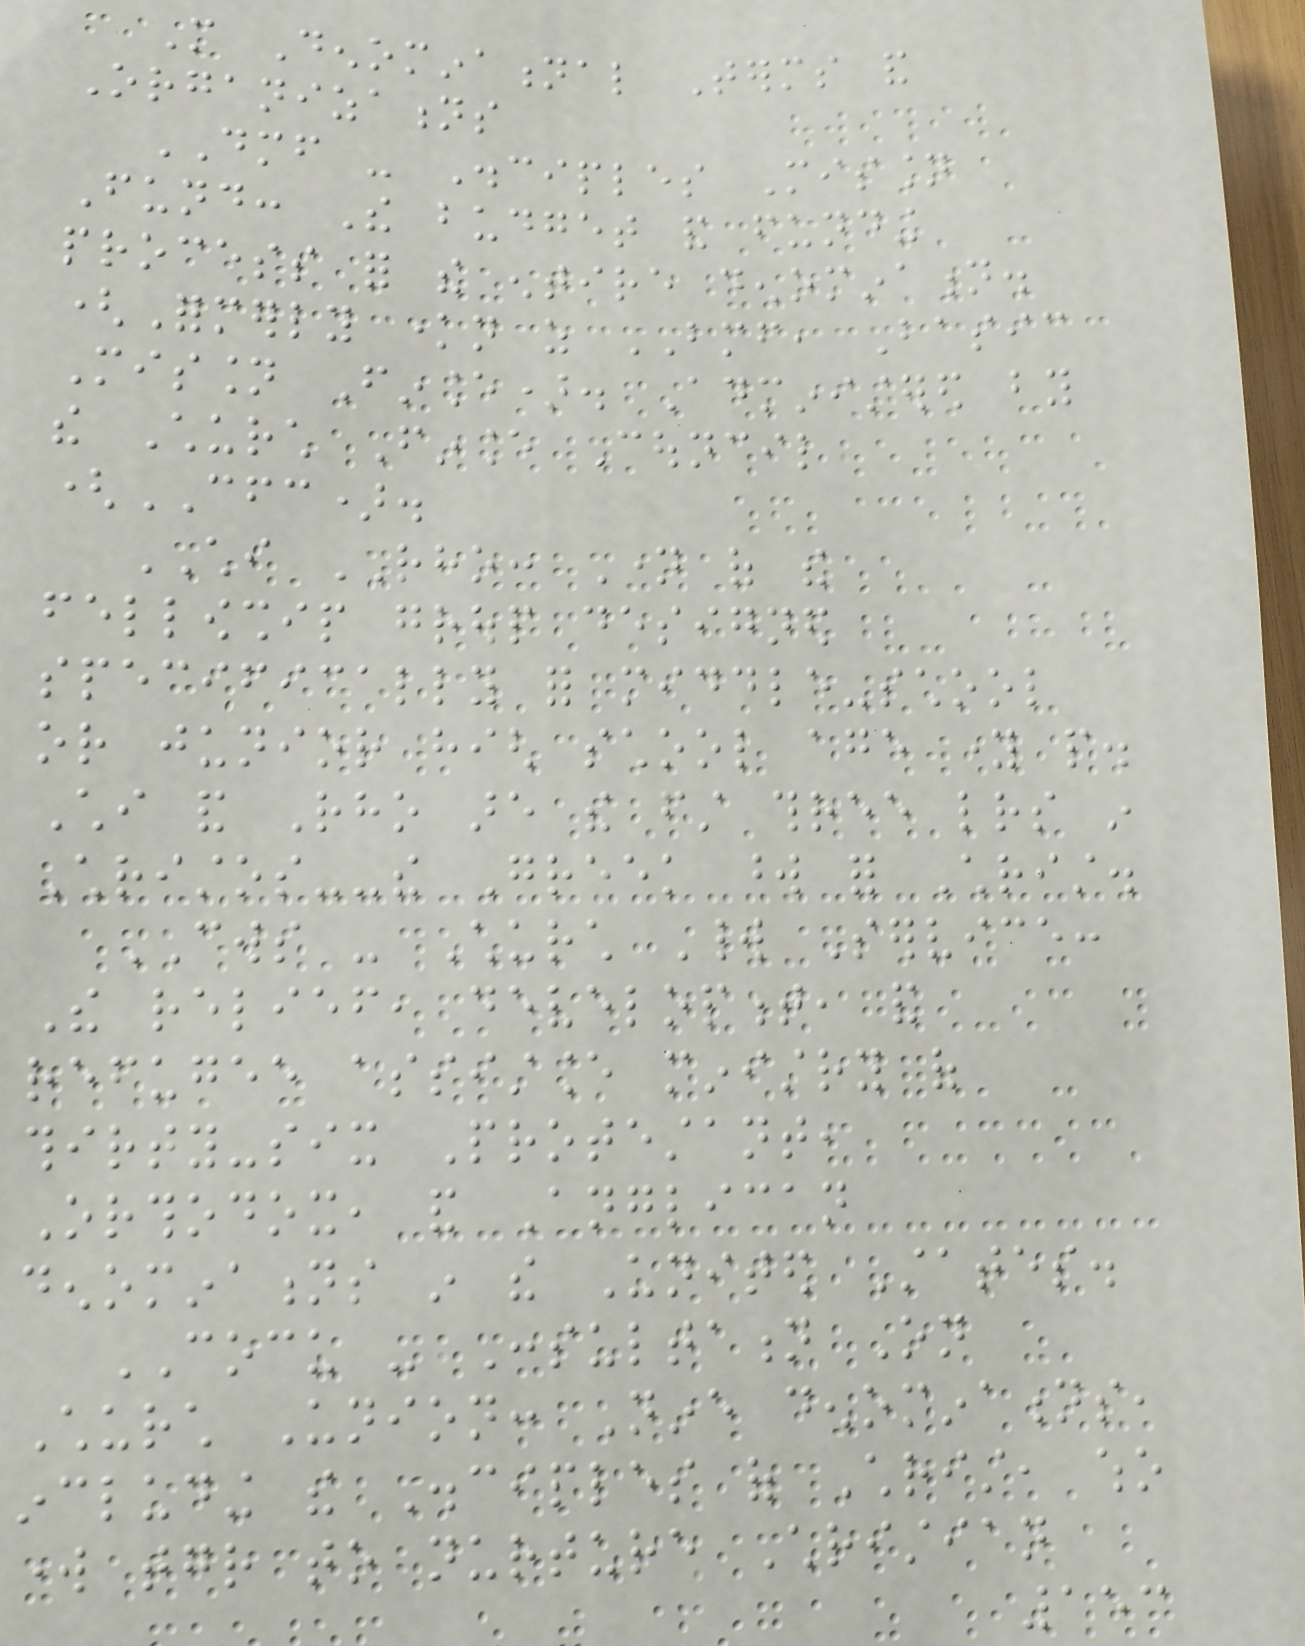More Denominational Terms and
Organizations
DMF - Disciples Mission
Fund: The budget and funding
process for the entire denomination.
(Formerly known as BMF, Basic
Mission Finance). Administered by
the Church Finance Council
(CFC).
CHI RHO: Name of the
fellowship group designed
specifically for middle-school
or junior high school age young people.
Chi and Rho are the first three letters in
Christos--the Greek word for Christ.
CWS - Church World Service:
The relief, development, and
refugee assistance ministry of
thirty-six Protestant,
Orthodox, and Anglican
denominations in the United States.
COCU - Consultation On
Church Union: Nine denominations,
including the Disciples of Christ, who
work together to nurture Christian
153
